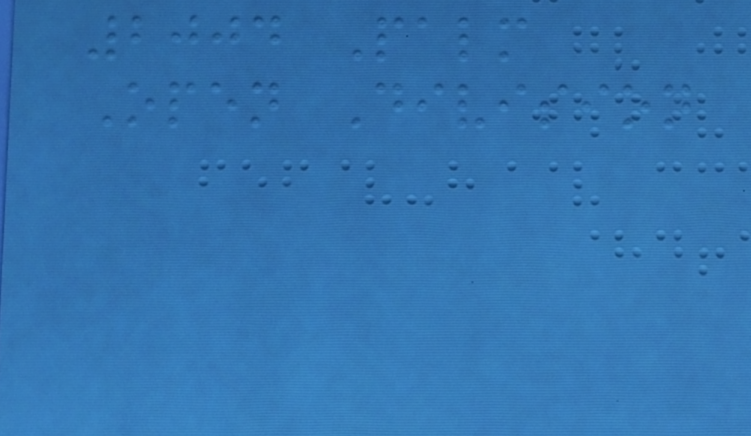2004 Palm
Open Division
